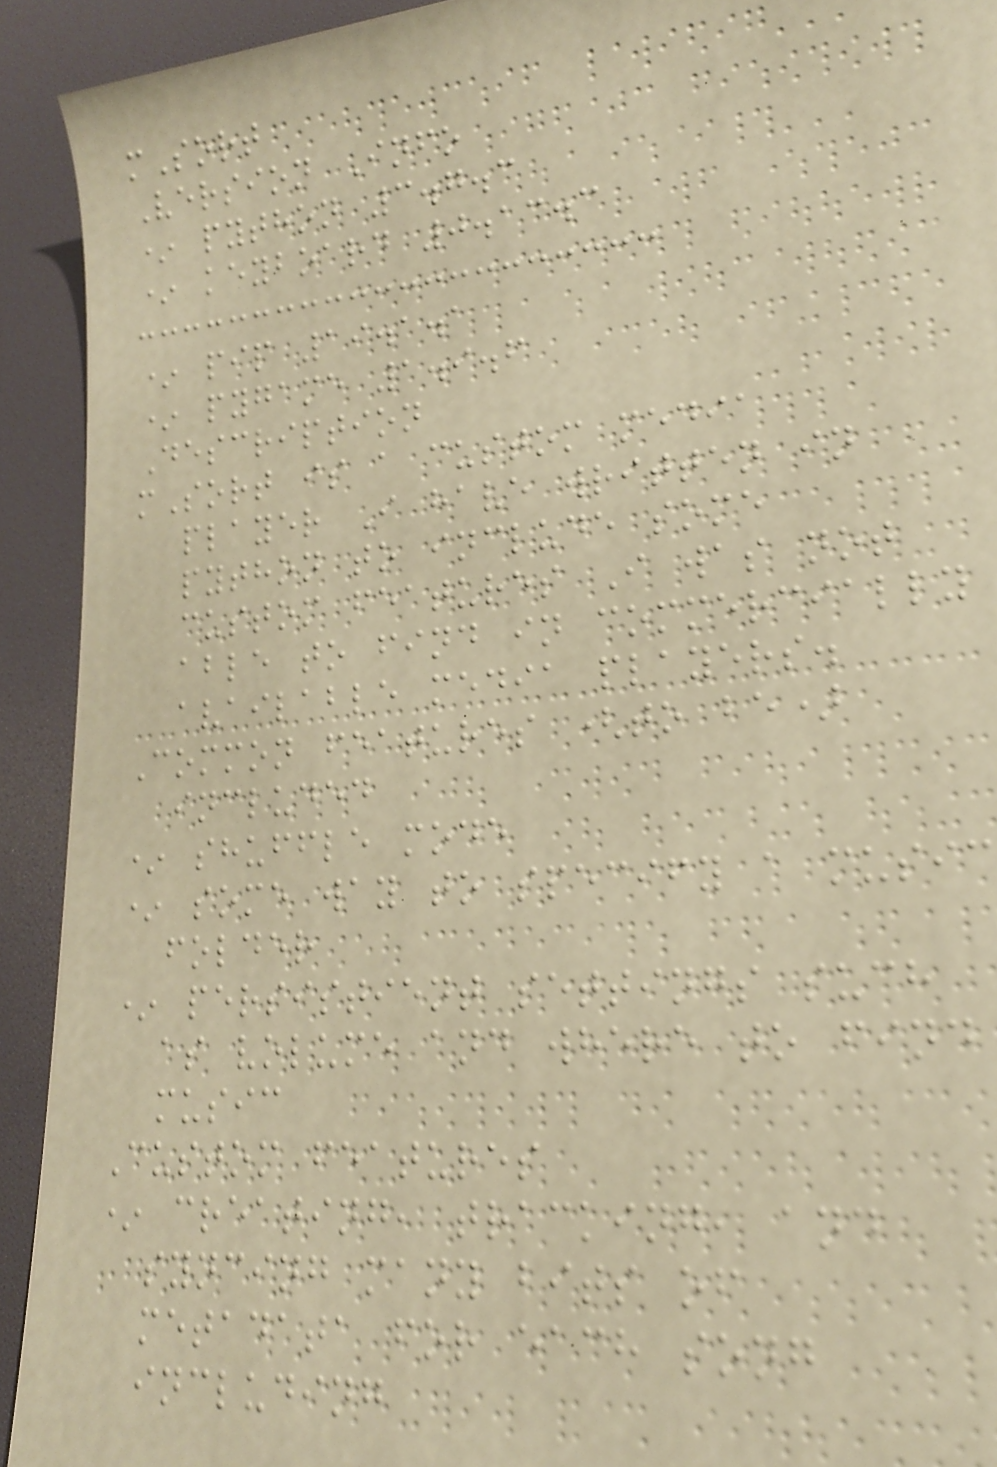mSort
Version Info
* python 3.7.3
* keyboard 0.13.3
* pip 19.1.1
* pygame 1.9.6
Description
mSort is a custom media
player I have written in
python to include some
custom features I was not
able to find in commercially
available media players.
Common features (to be)
included
* shuffle mode
* some way to specify a music
folder
* persistient settings such
as volume and where to find
music
Custom features
* creating, tracking, and
syncing many bits of
metadata for each song
including
